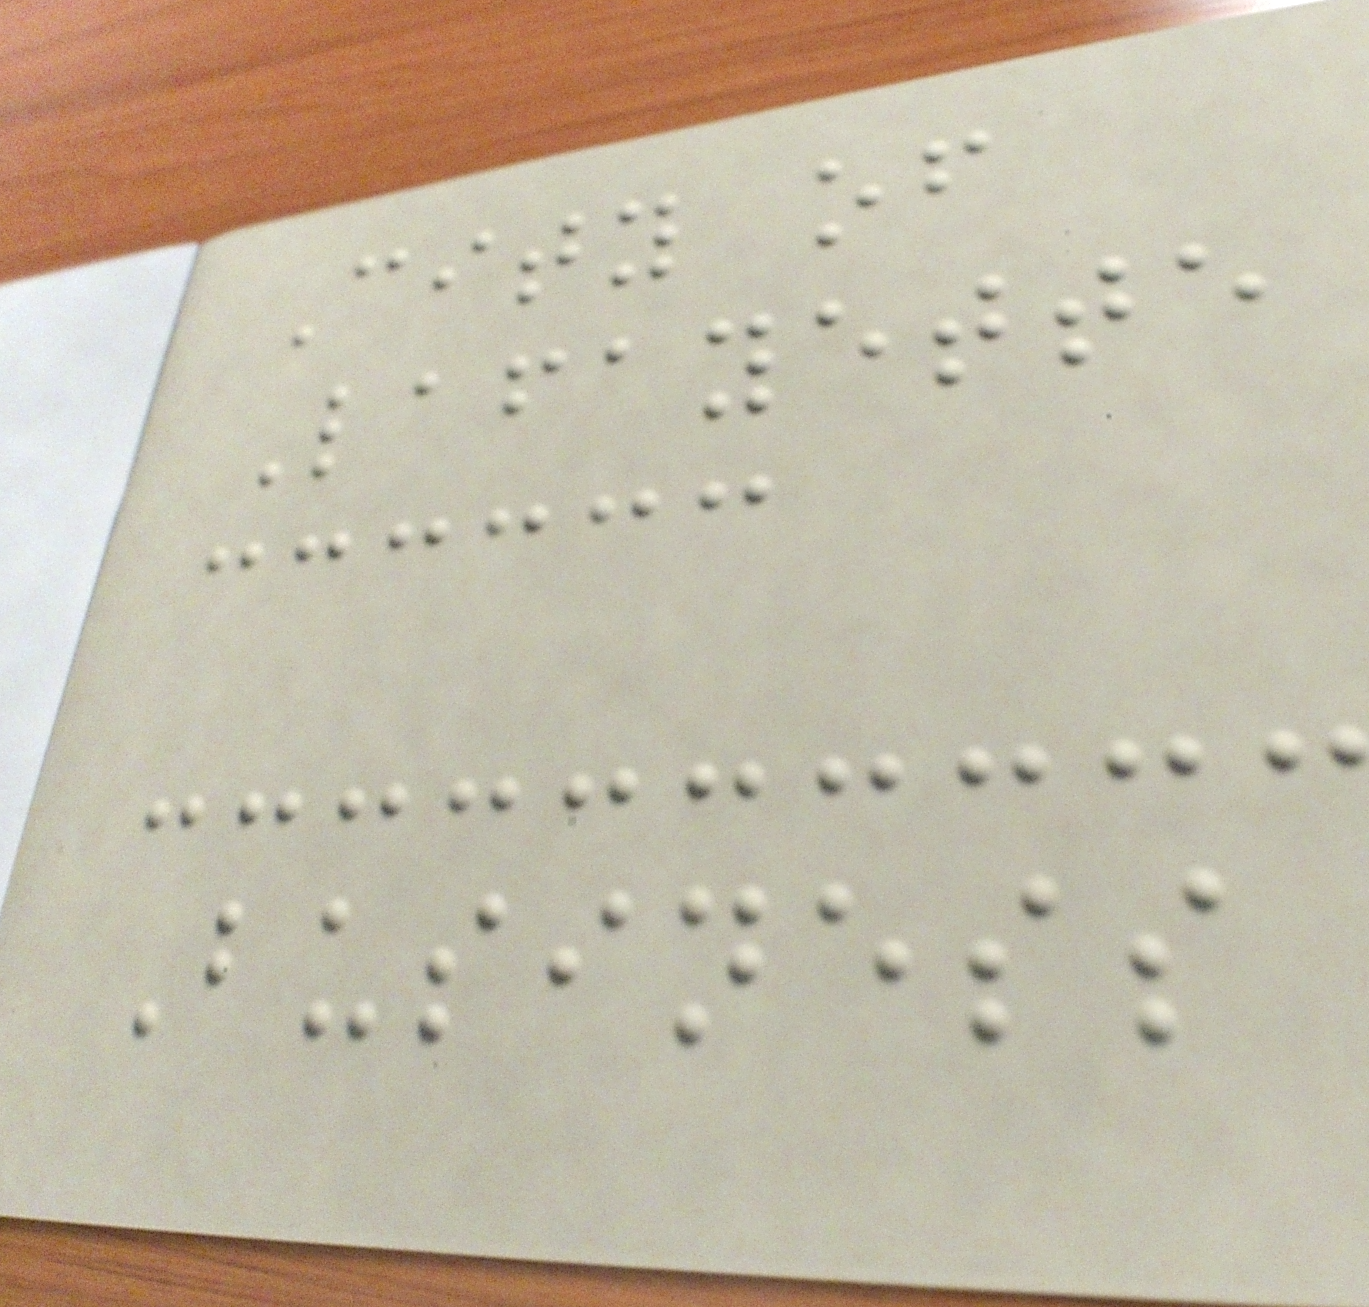City of
Lafayette
Business
